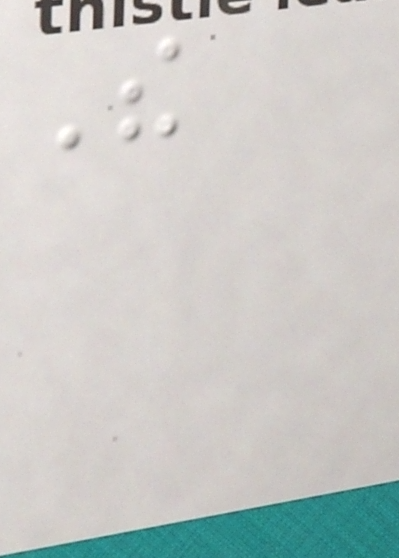The
